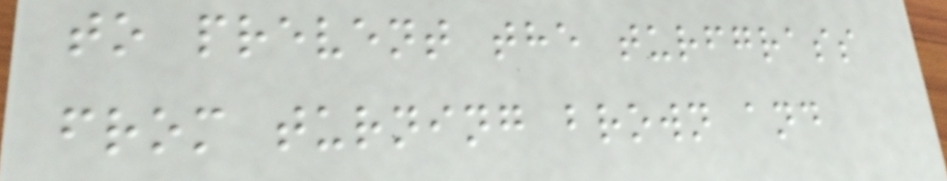to prevent the turfgrass
from turning brown and
